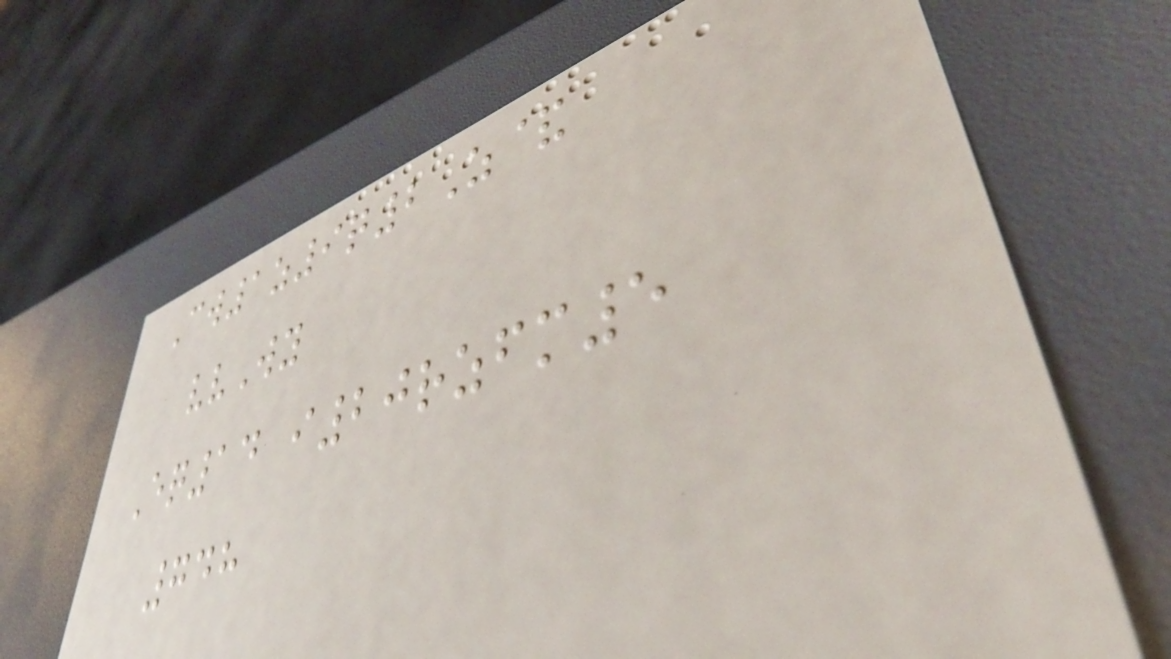Cw1z9q2Z&
vvWy
Eq14 i20rzfm5
748
